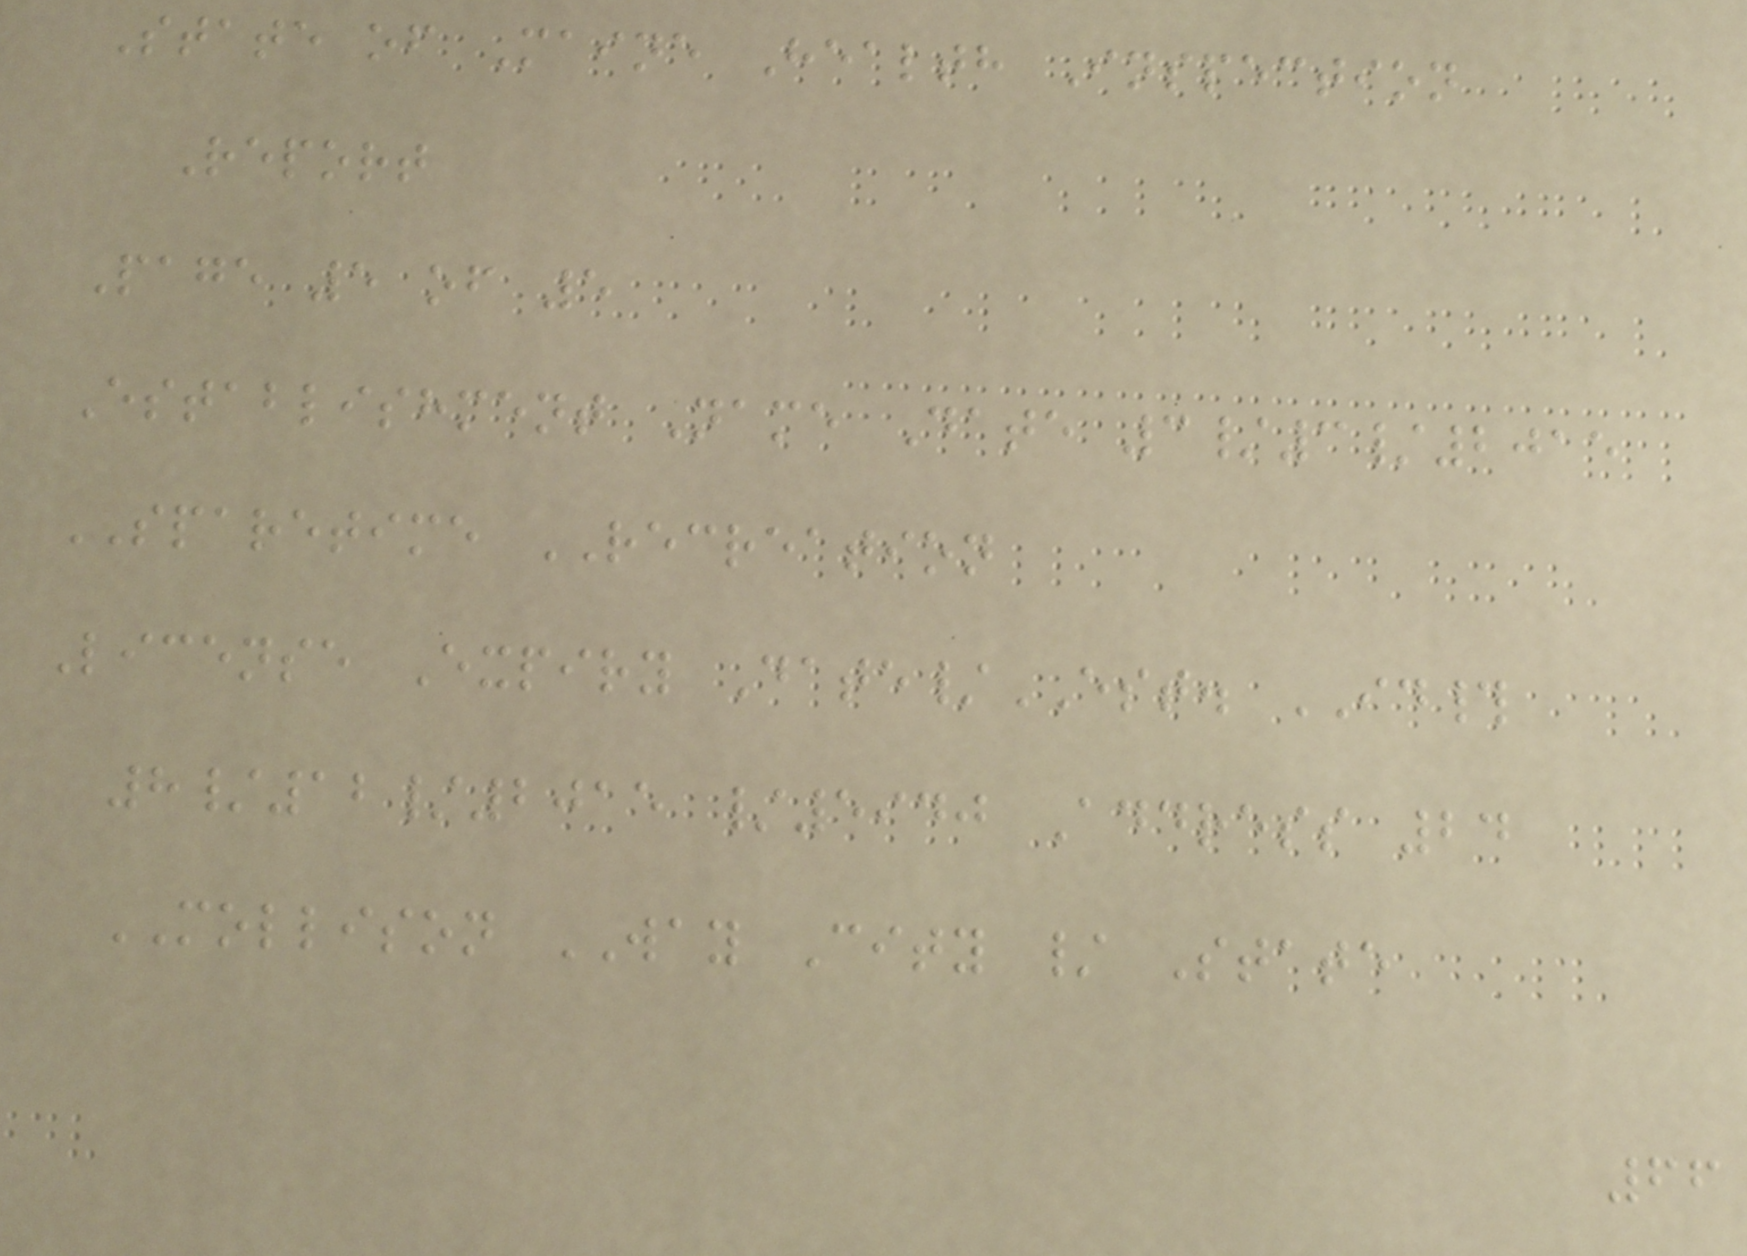State of Maine Health Inspection
Report
Page 5 of 5
Establishment Name Date 3/3/2015
SPARETIME RECREATION
License Expiry Date/EST. ID#
8/12/2015 /5940 Address 24
MOLLISON WAY City / State
66
